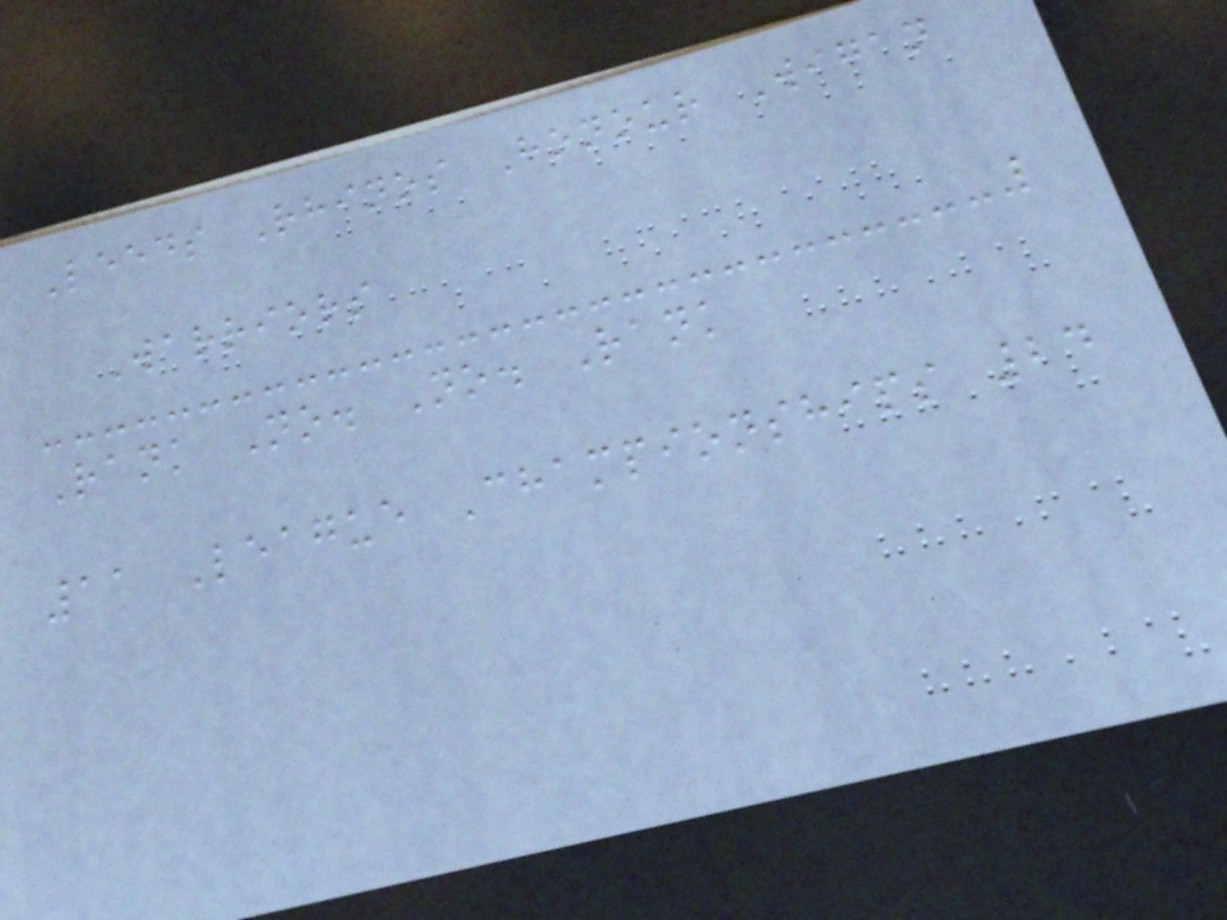Leeds Rhinos Honour Wigan
Warriors
Rank No. No. Rank
11 League Championships 24
